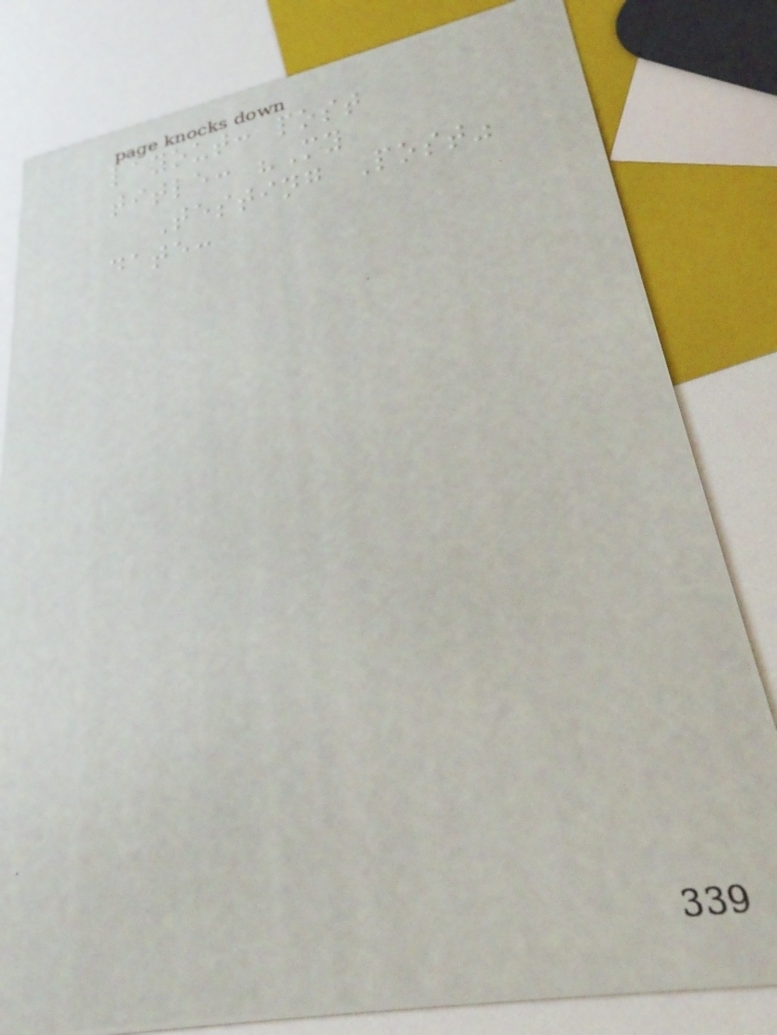layout: post
title: "My
Testing Post"
date:
